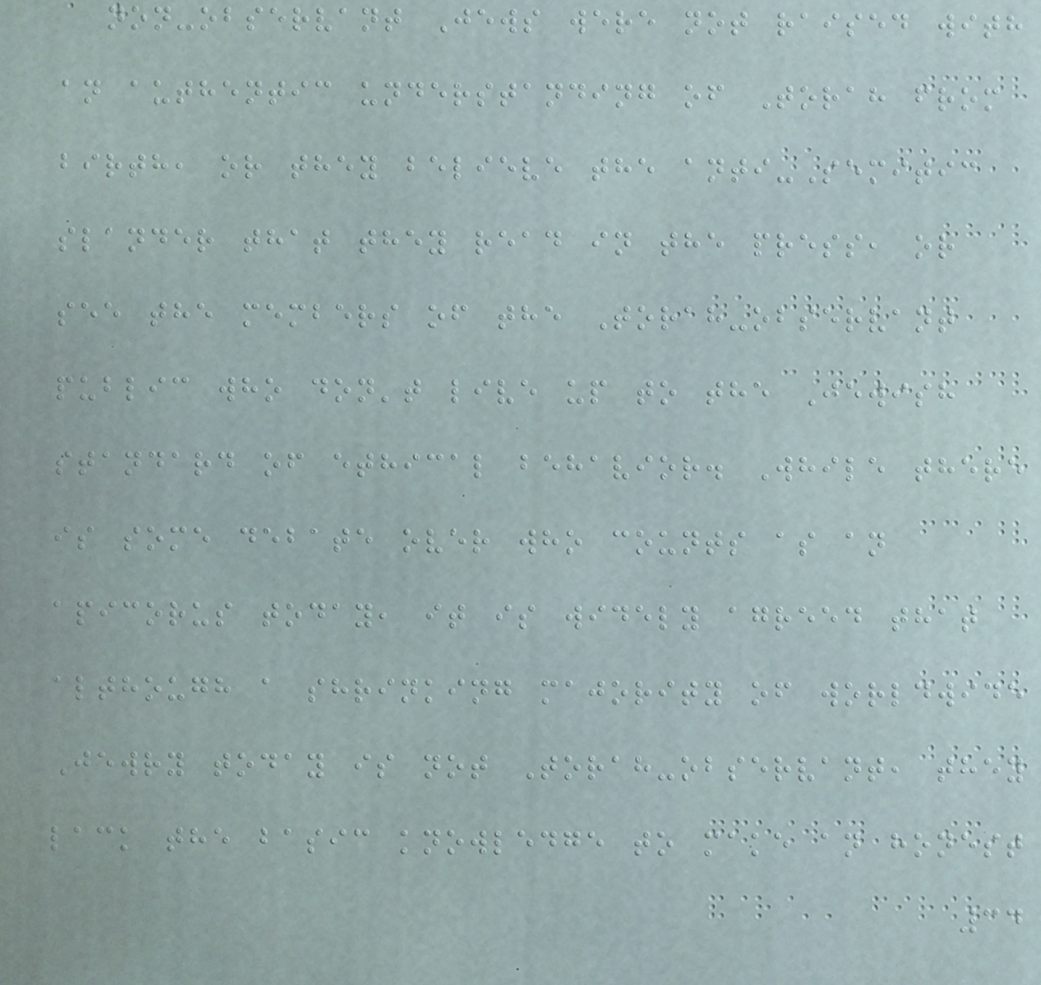non-observant Jews were not raised with
an authentic understanding of Torah from
birth, or they believe the anti-Semitic
slander that they read in the press, or
see the members of the Torah-observant
public who don't live up to the Jewish
standard of ethical behavior. While there
is some debate over who counts as an
apicorus today, it is widely agreed that
although a shrinking majority of worldwide
Jewry today is not Torah-observant, they
lack the basic knowledge to make an honest
34
